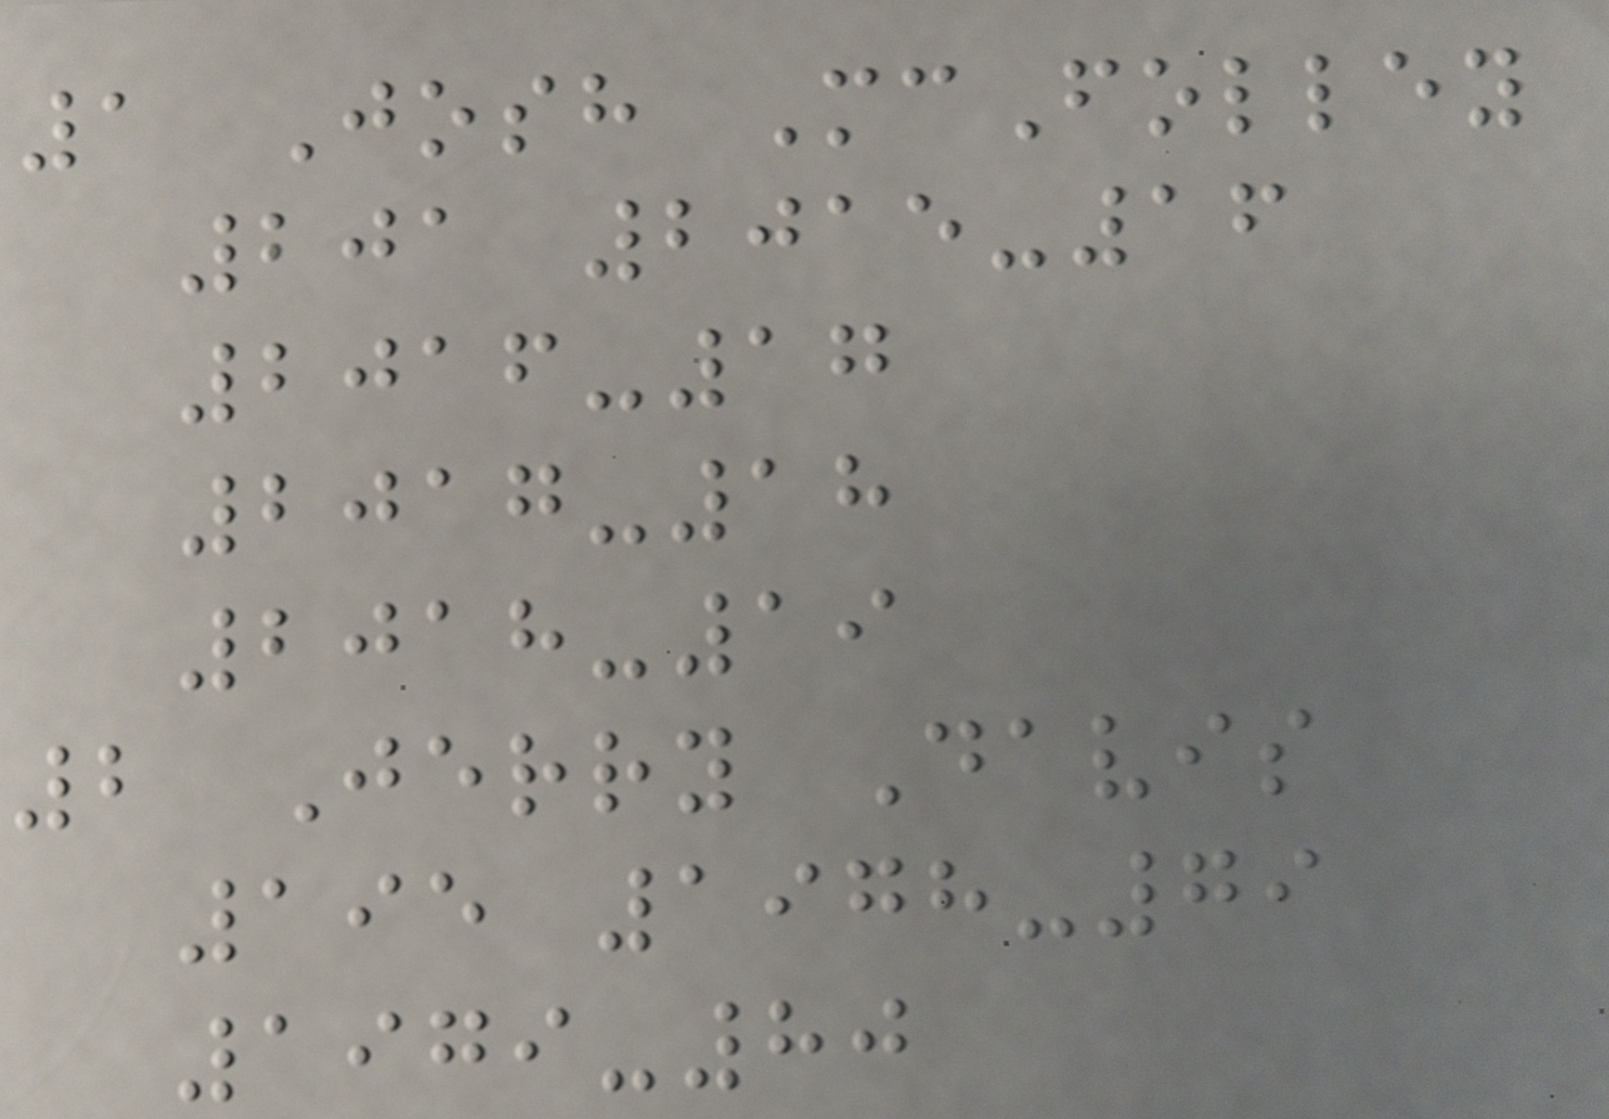1 Josh McFolley
201 2015-16
2016-17
2017-18
2018-19
2 Jerry Davis
195 1978-79
1979-80
